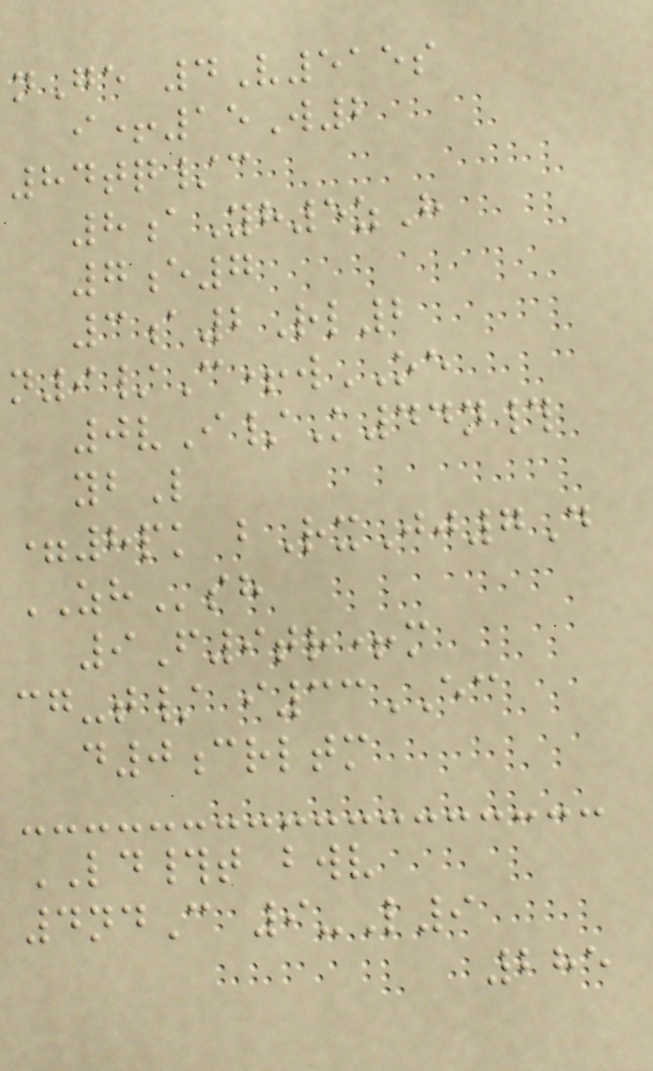nGe 4V515s
i+15W2
84tq/c
8aYh5zH
7e7
3a2Rl2
n9/C+wOE
0vI/K44n#
ybL
=8pk bRxJj7D
ZHsh
9F9tr+m
cg-t/ i33EC
d0crltm
LD#t bwv
4ndC 9-L9
285
